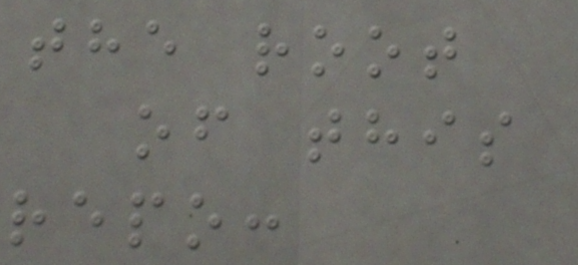the root
of this
repo:
